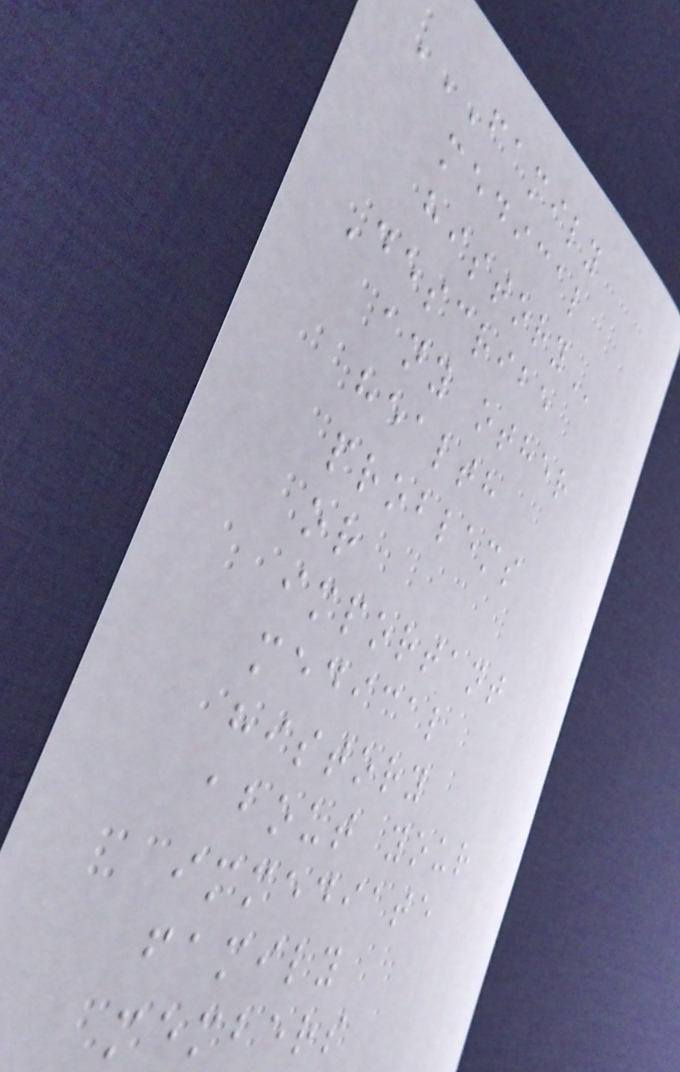FAMILY
MEDICAL
HISTORY
Describe
any other
health
problems
or
important
medical
history
about your
immediate
family
members
